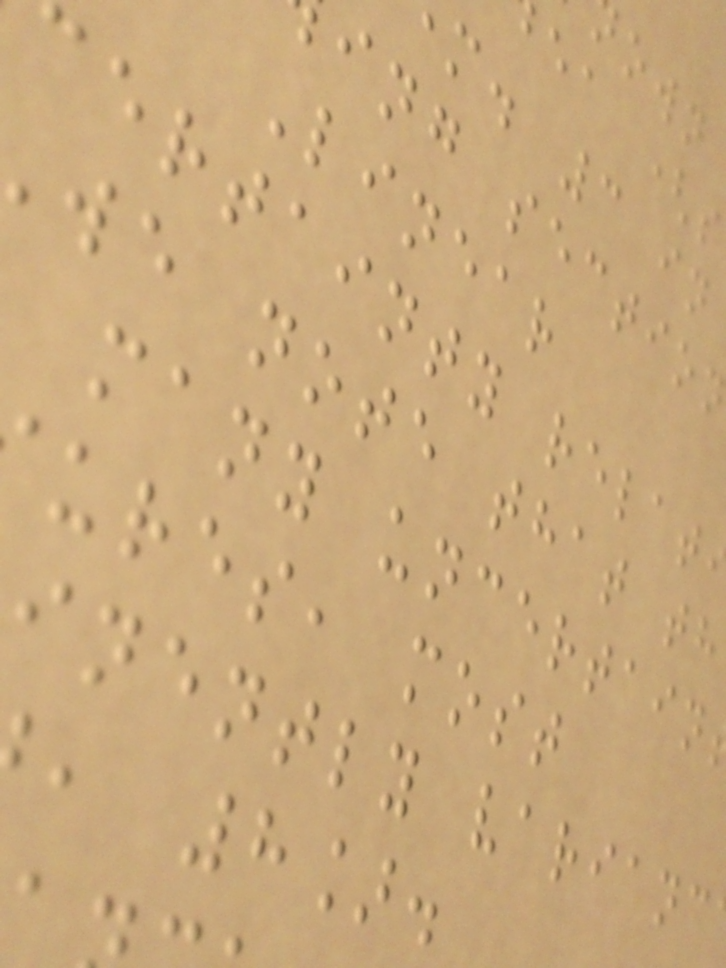ea (s
m. 3 in
ing section
Linear
ertainty relat
we note that th
many uncertain
ures, most
inently varianc
, 8].
